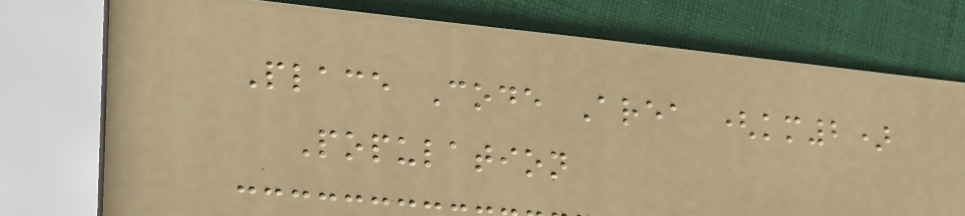Place Code Area (km2)
Population
